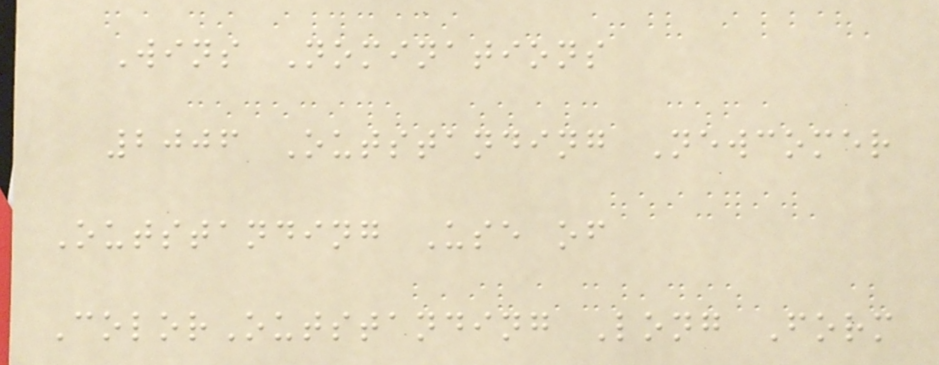Wins Nominations
2006 Outstanding Newcomer
Outstanding Use of
ColorOutstanding Long Form
